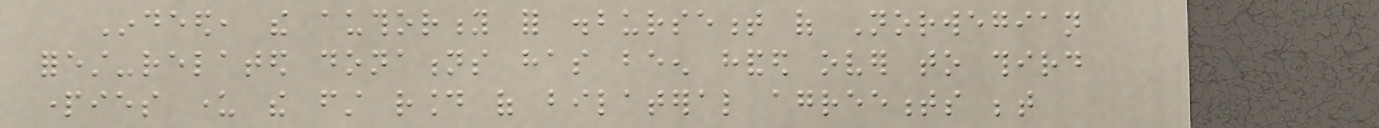Indeed, the authority for disbursement of Norwegian
forest-related donations has been handed over to third
parties under the first round of bilateral agreements between
